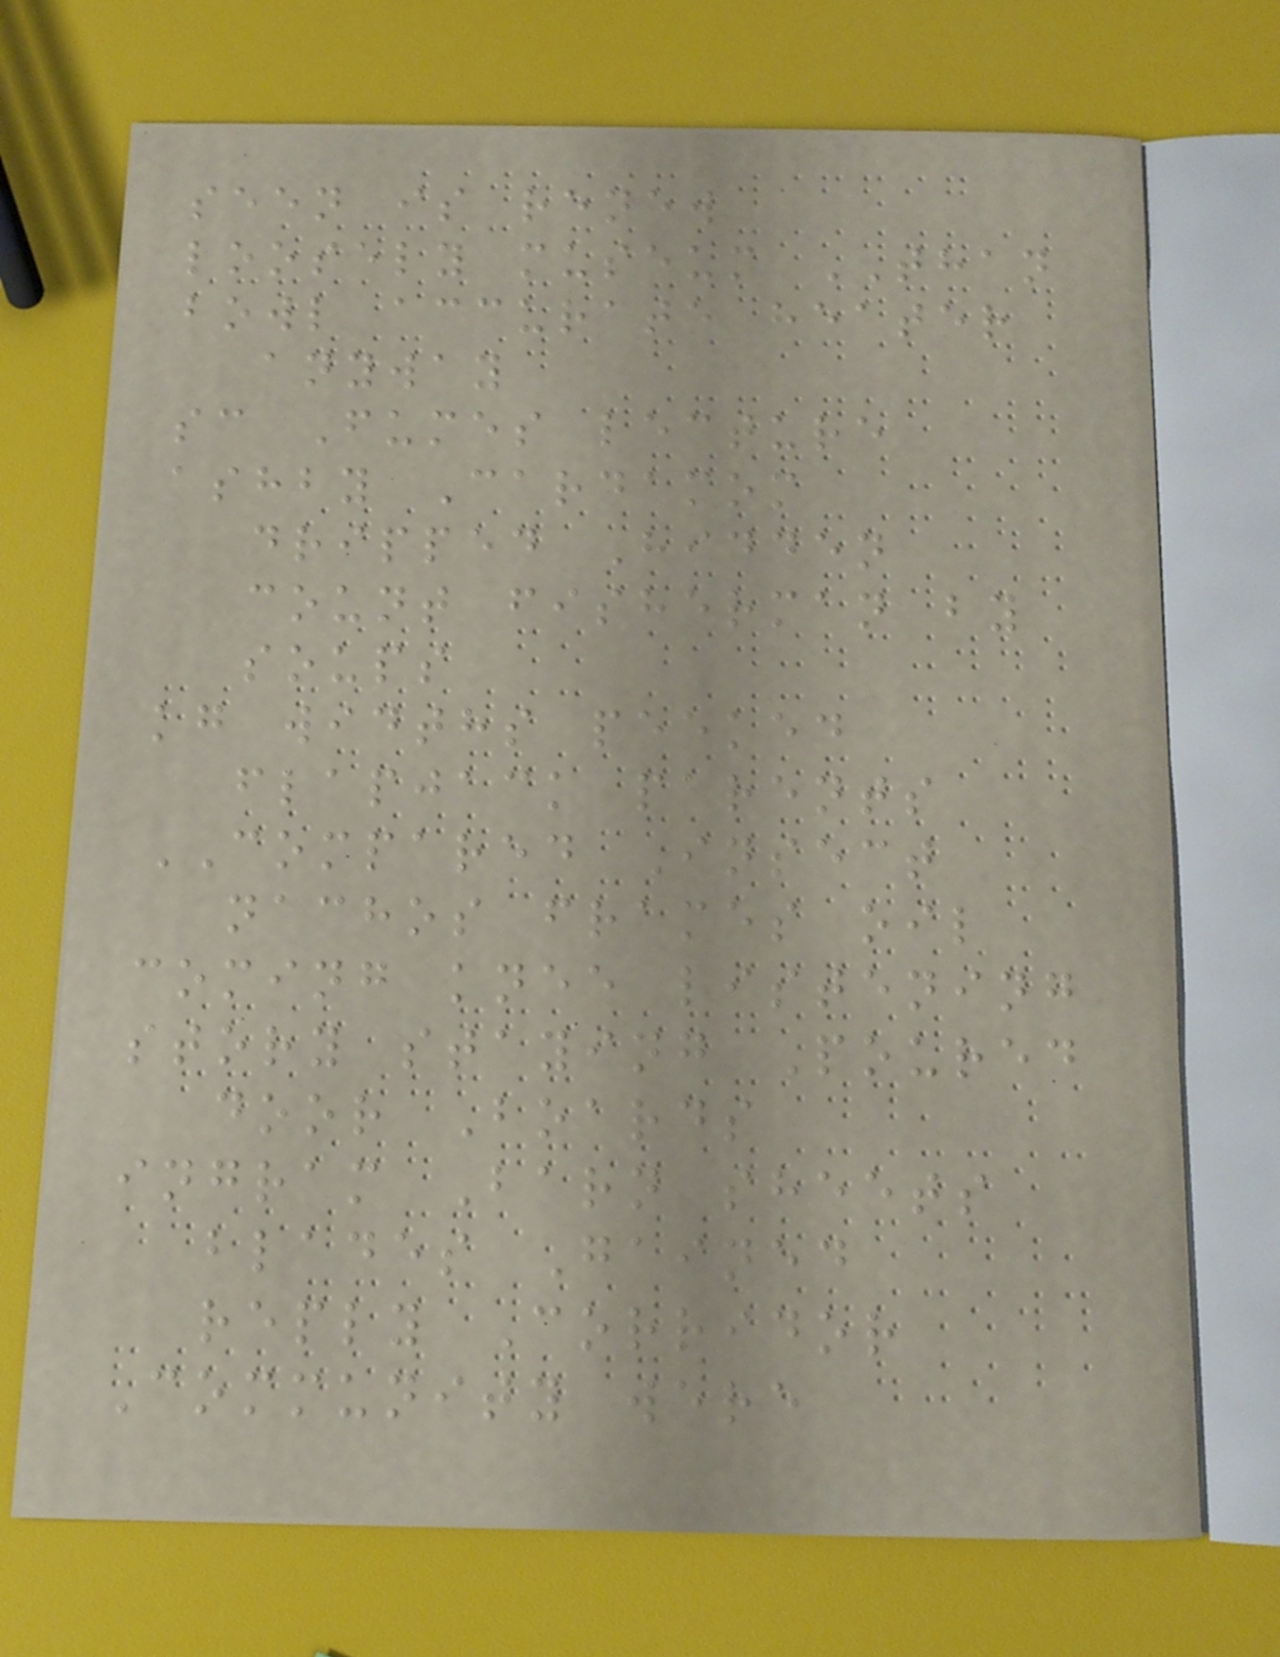seen is renew
loosely museum THAN
bowl accurate heater
anyway
sc Fumes lecture
ashby Cardamom
dripped Hidden
count fisherman by
soups
kg widths peeked
flapjack parents
COMPARED Insect
nachos frames oil
coming knee listening
story staying Poured
door Boards
ingram Barn sheets
blades Gained
reply Corridor
Community were
